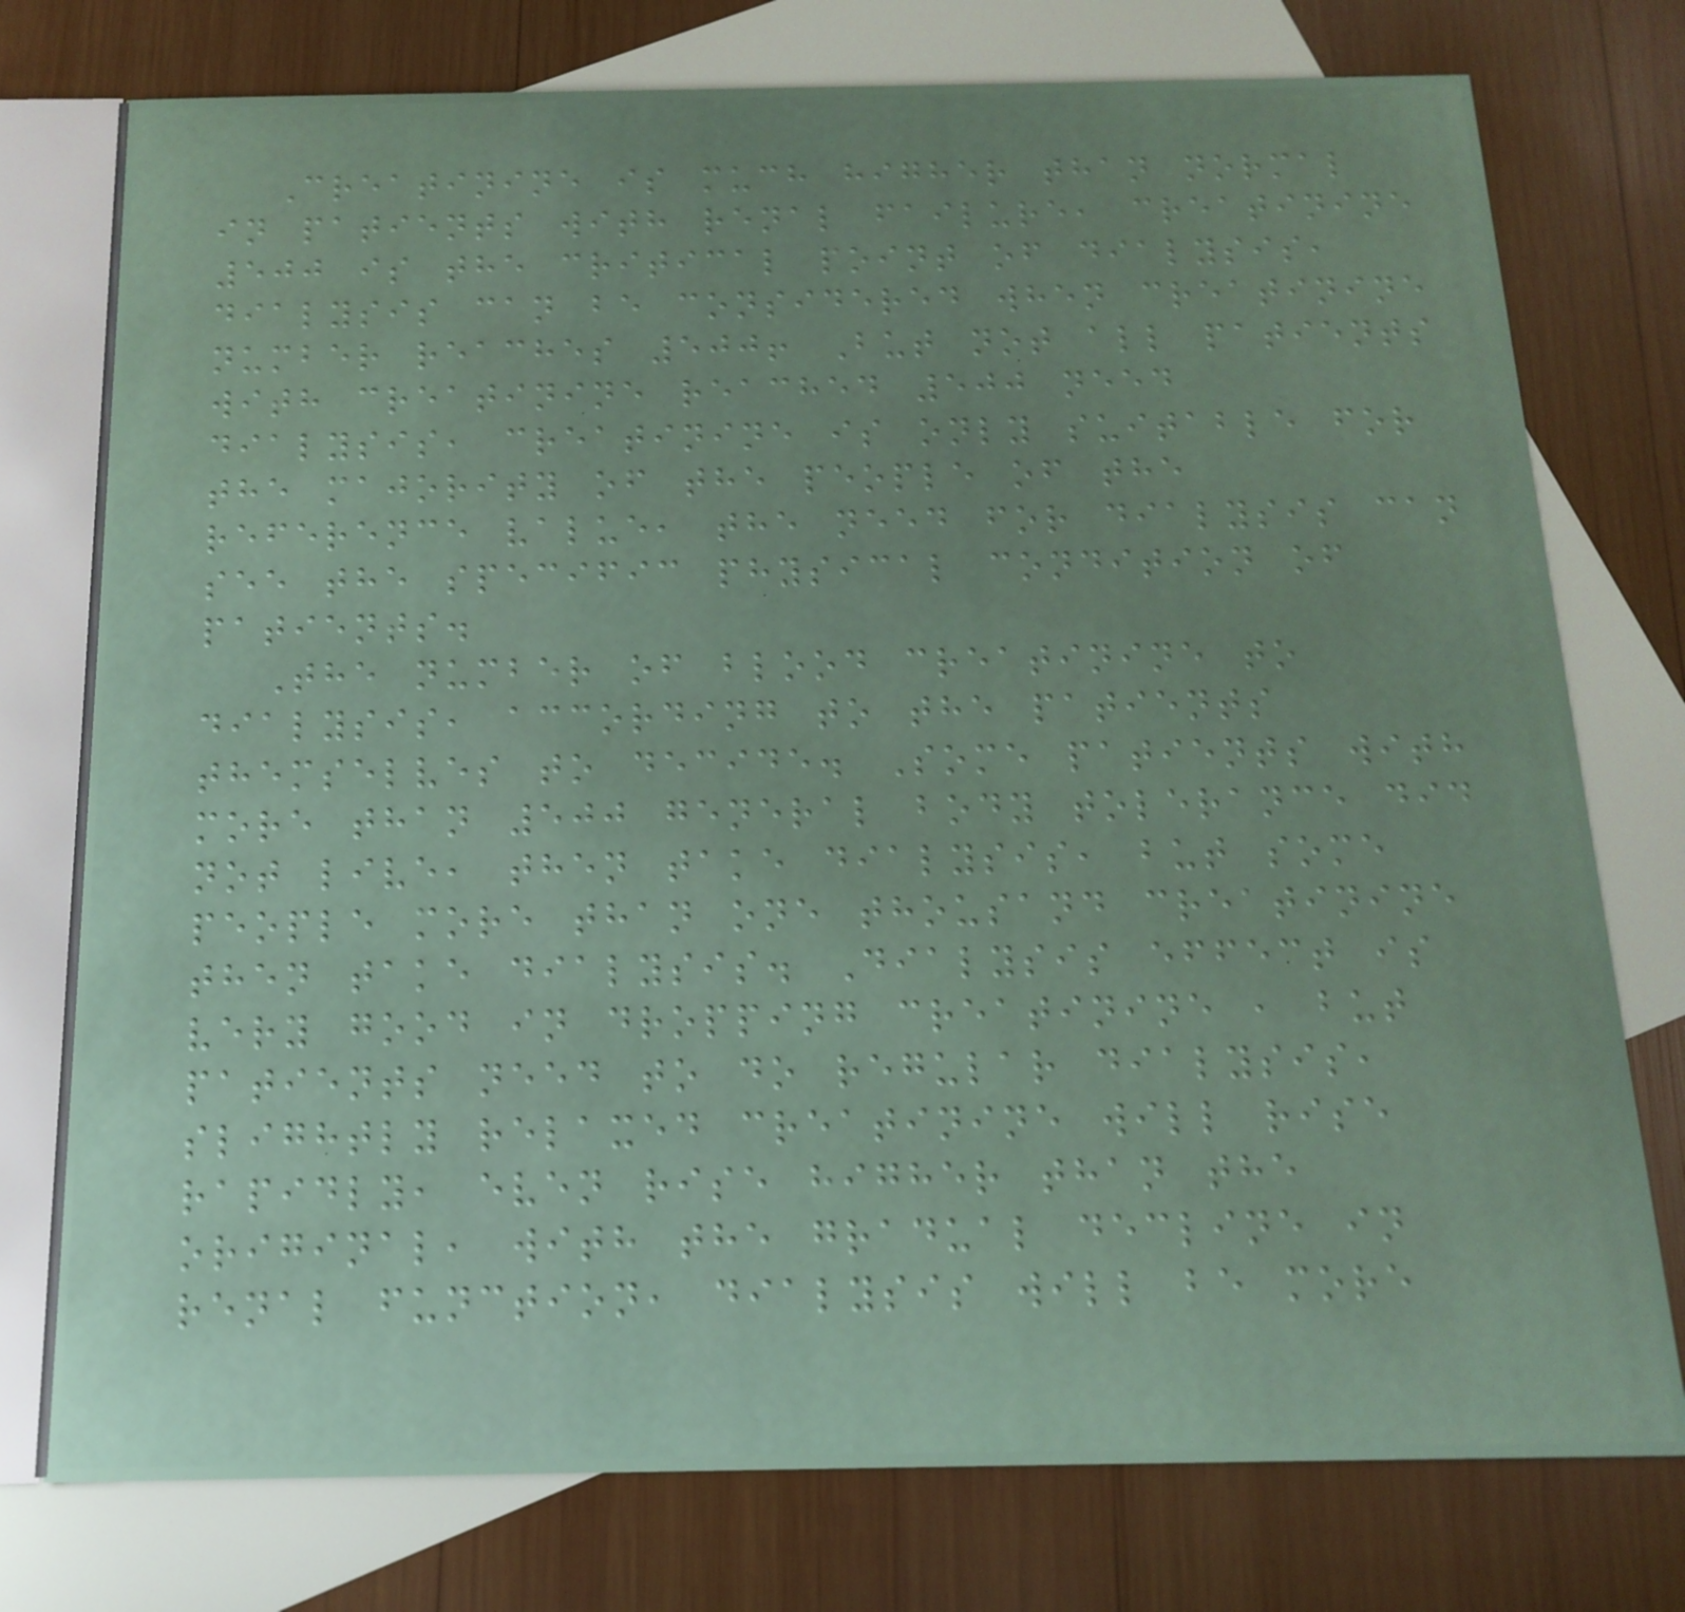Creatinine is much higher than normal
in patients with renal failure, creatinine
500 is the critical point of dialysis,
dialysis can be considered when creatinine
number reaches 500! But not all patients
with creatinine reached 500 need
dialysis, creatinine is only suitable for
the majority of the people of the
reference value, the need for dialysis can
see the specific physical condition of
patients.
The number of blood creatinine to
dialysis, according to the patients
themselves to decide. Some patients with
more than 500 general body tolerance did
not live, then take dialysis, but some
people more than one thousand creatinine
then take dialysis. Dialysis effect is
very good in dropping creatinine , but
patients need to do regular dialysis,
slightly relaxed creatinine will rise
rapidly, even rise higher than the
original, with the gradual decline in
renal function, dialysis will be more
